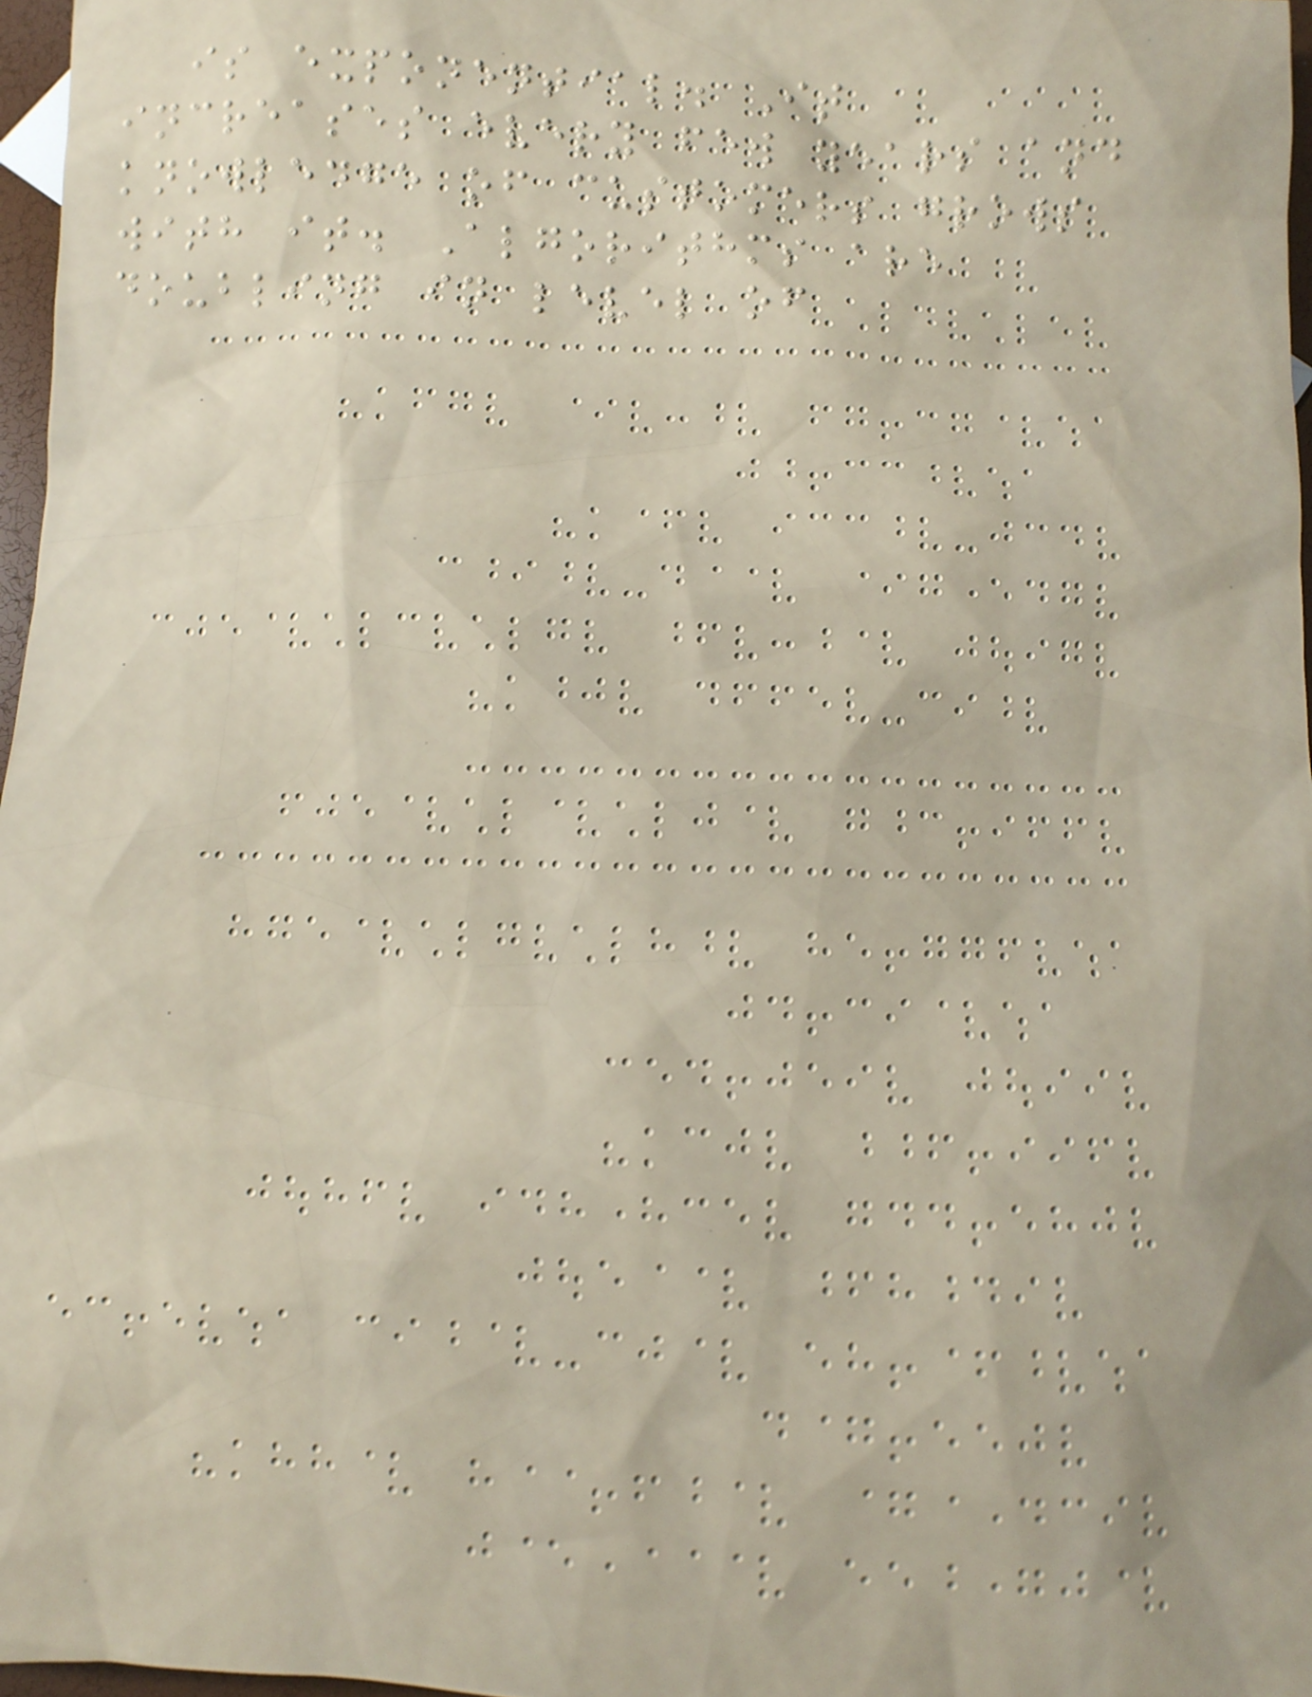is exponential. It
increases every few years and
knowledge of customers grows
with it. Algorithms are
doubling in level of
